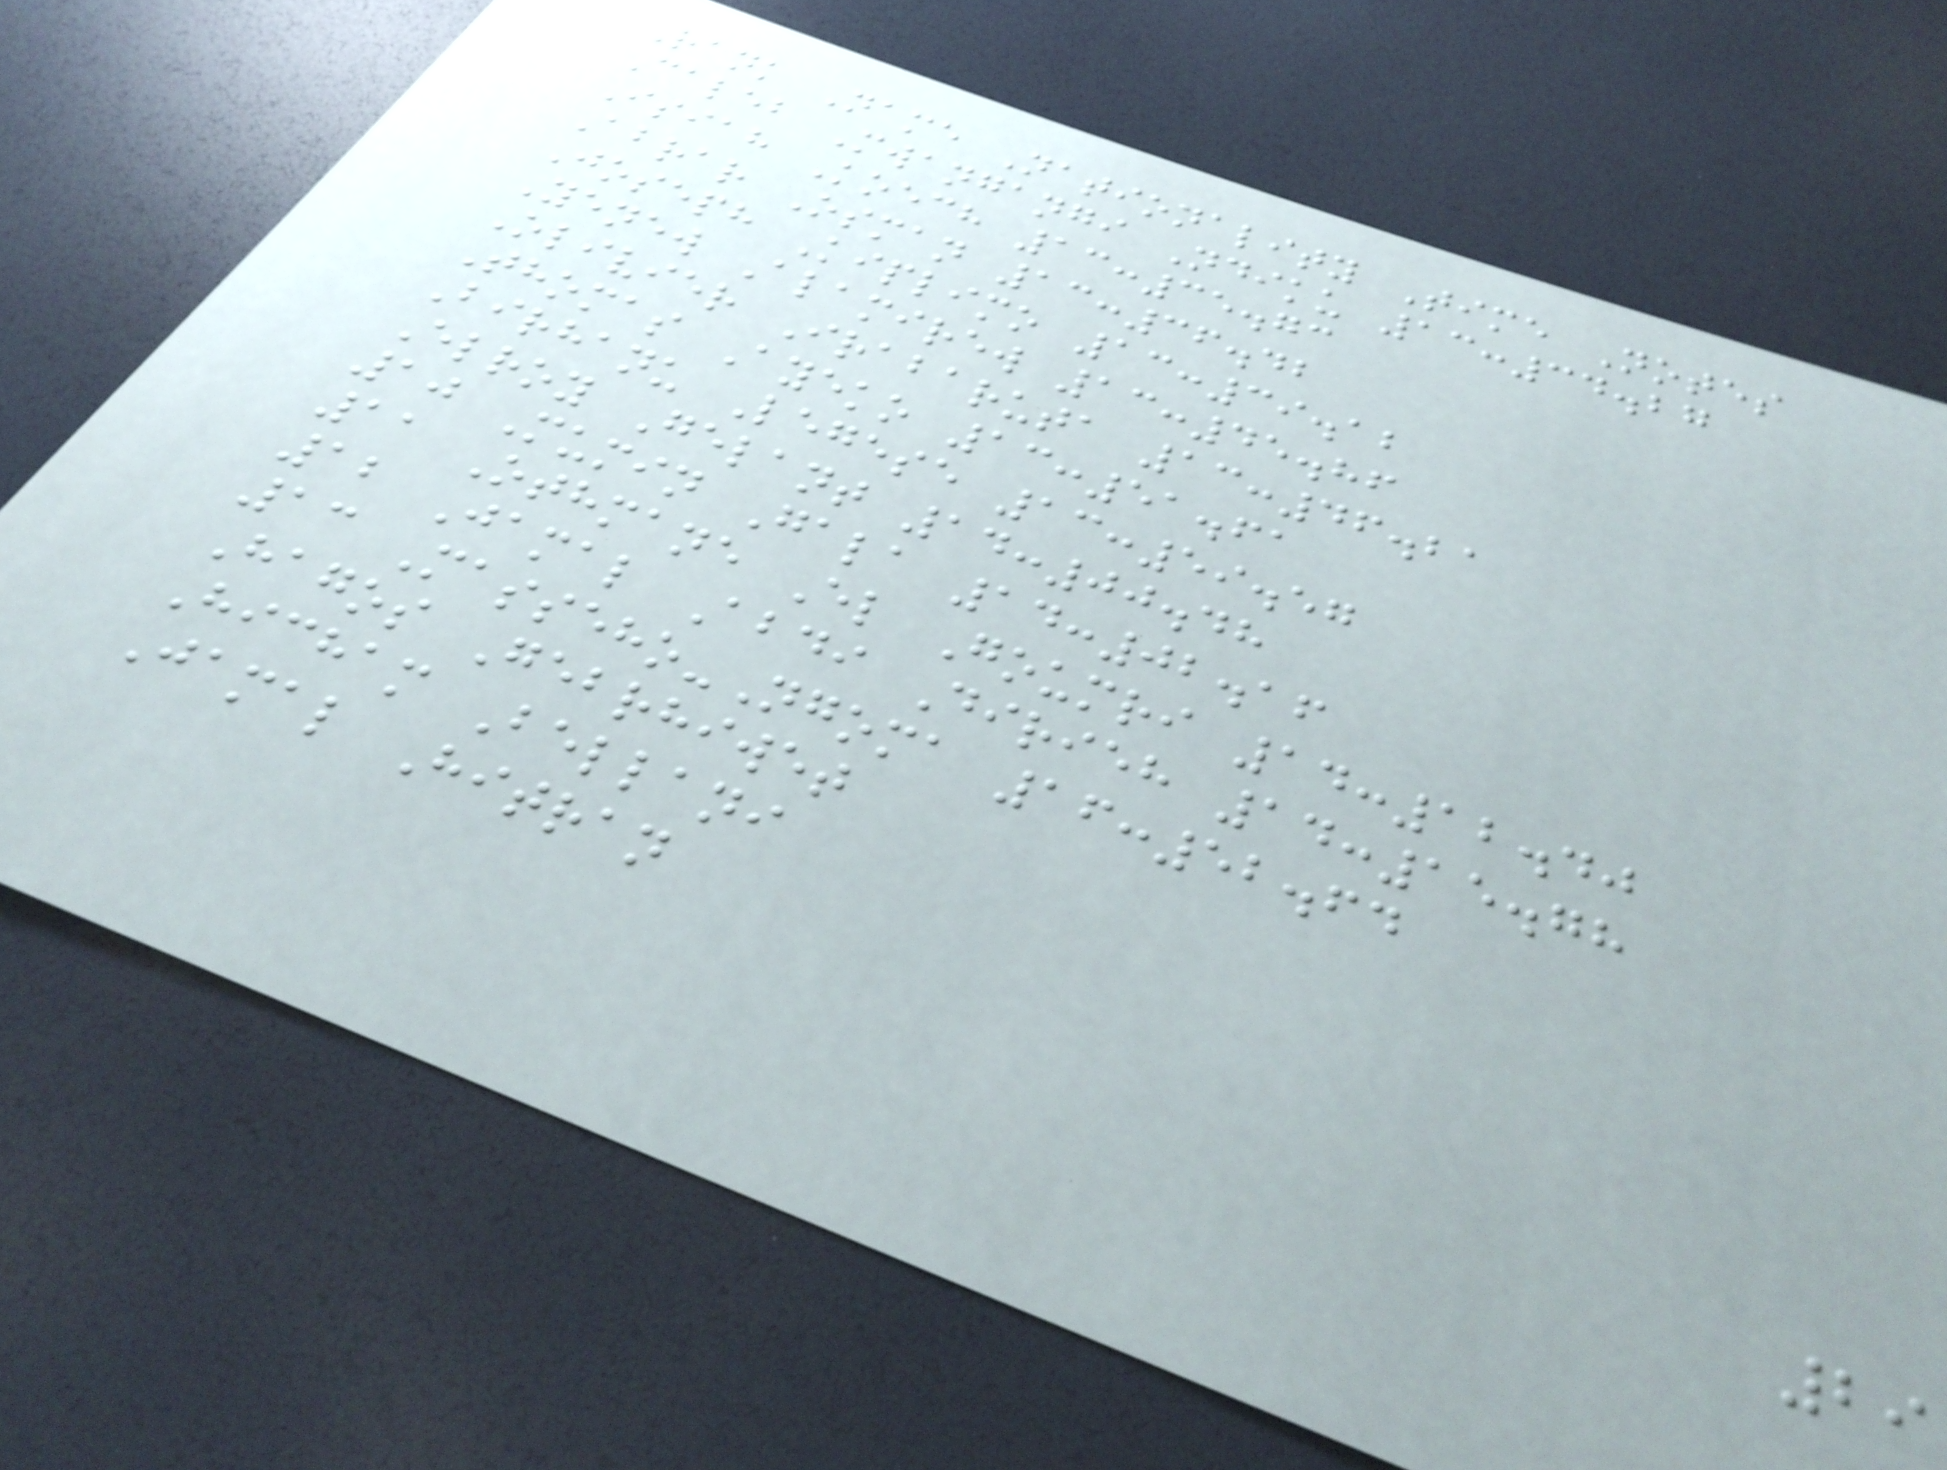Rank Name Nationality Time Notes
Caleb Mwangangi Ndiku 13:34.27
Isiah Koech 13:35.73
Abrar Osman 13:36.42
Joseph Kiplimo 13:39.12
Yenew Alamirew 13:45.86
Olivier Irabaruta 13:46.21
Thomas Ayeko 13:51.61
Birhanu Legese 13:59.57
Elroy Gelant 14:00.48
10 Mumin Gala 14:02.16
11 Othmane El Goumri 14:12.40
12 Jamal Abdi Dirieh 14:15.78
13 Masseho-Ngoma 16:52.64
Hagos Gebrhiwet
Hicham Bellani
Jamal Hitran
29
